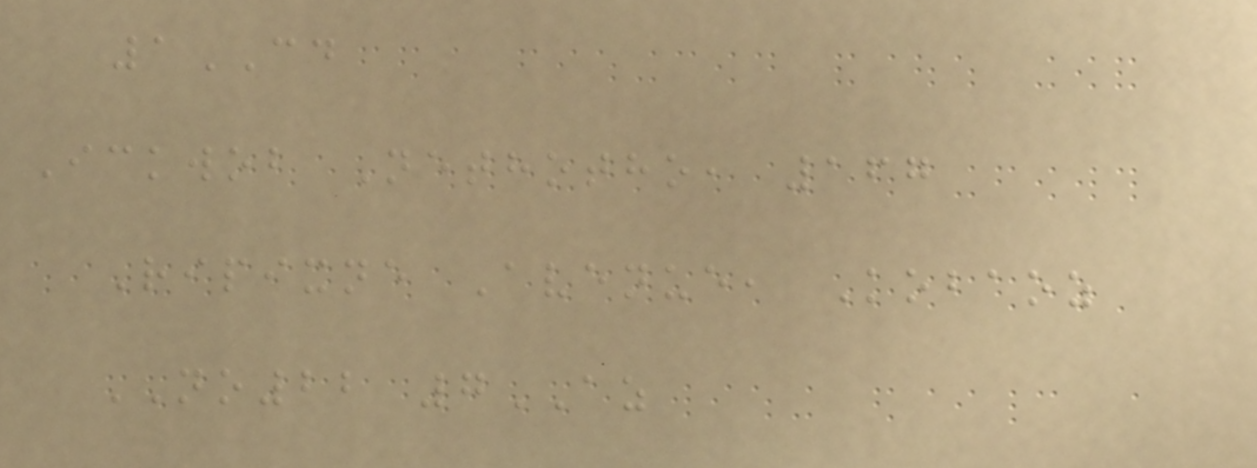1CD
Ickwob Nethotho, 167
Ripixne Avenue, Kobaoz
NO22 7AZ
